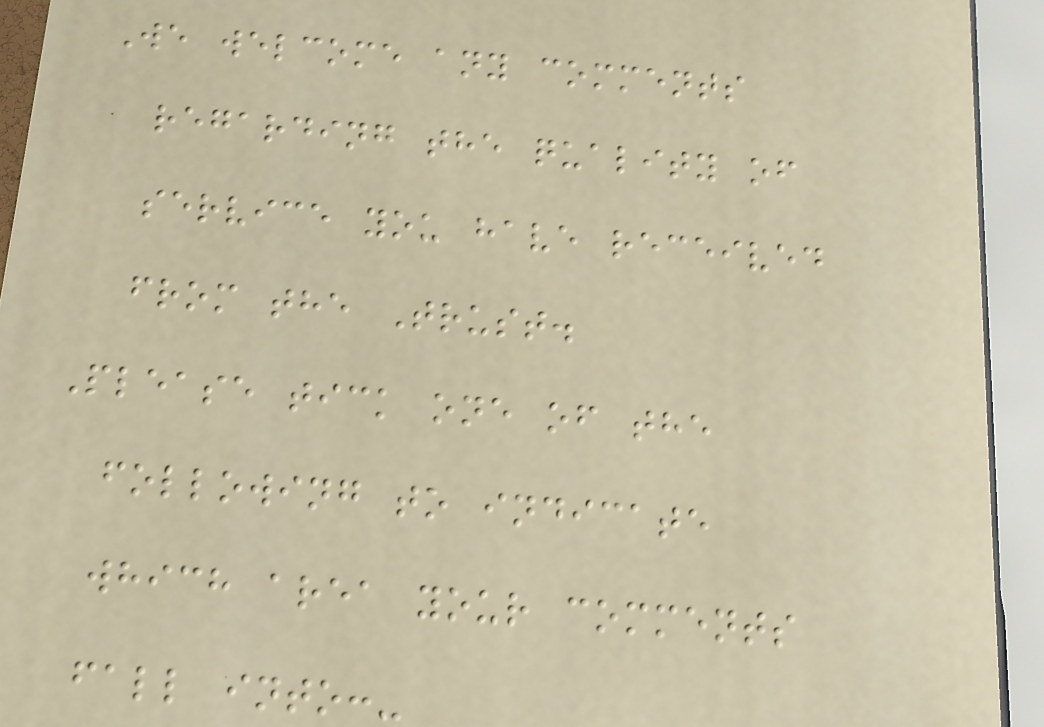We welcome any comments
regarding the quality of
service you have received
from the Trust.
Please tick one of the
following to indicate
which area your comments
fall into:-
